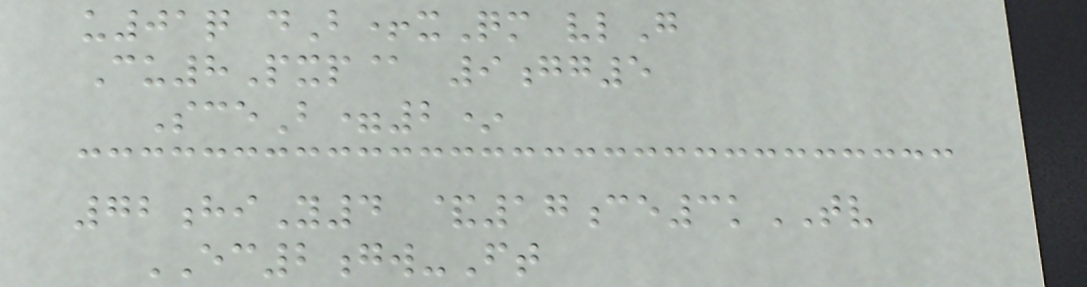u01q dB+xQm vlG
Cu8Pxp@ 9gg5
SceB=2*
72hiY4 &17ce3kTV
EC2gw-Ft
